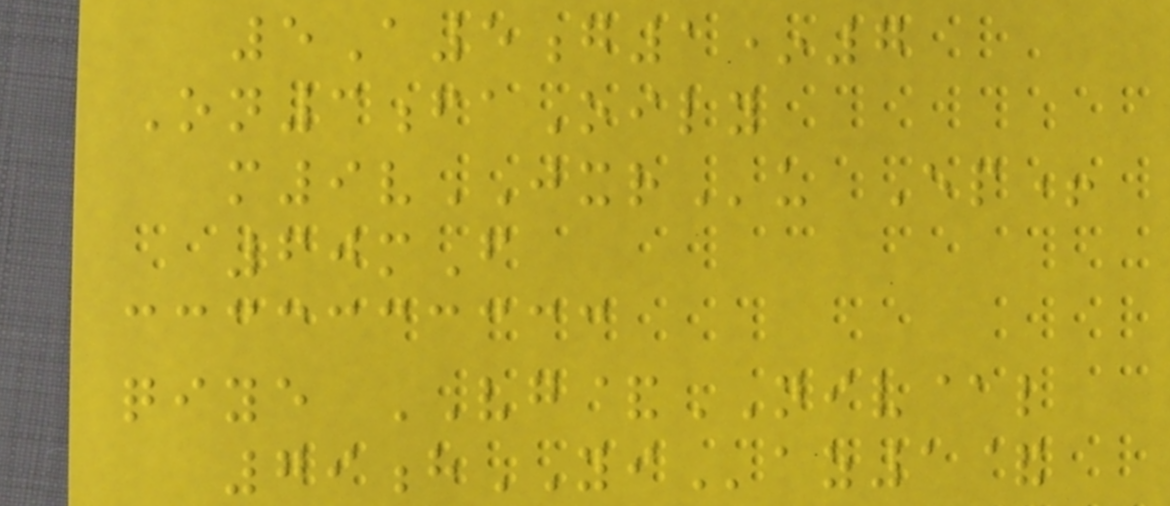5A5g1*7
On3faOily
m9vJXRu Ep+
60mF
qiye VG&NIV@l
79hYIaz1&
